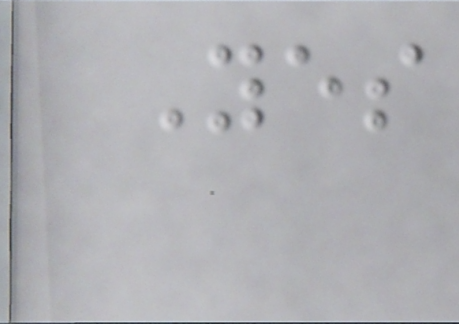Yes
